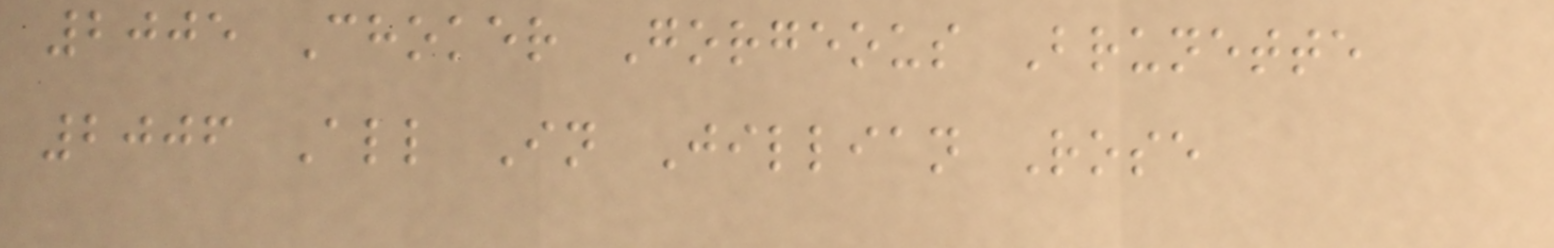2005 Choker Gorgeous Brunette
2006 All In Jillian Rose
